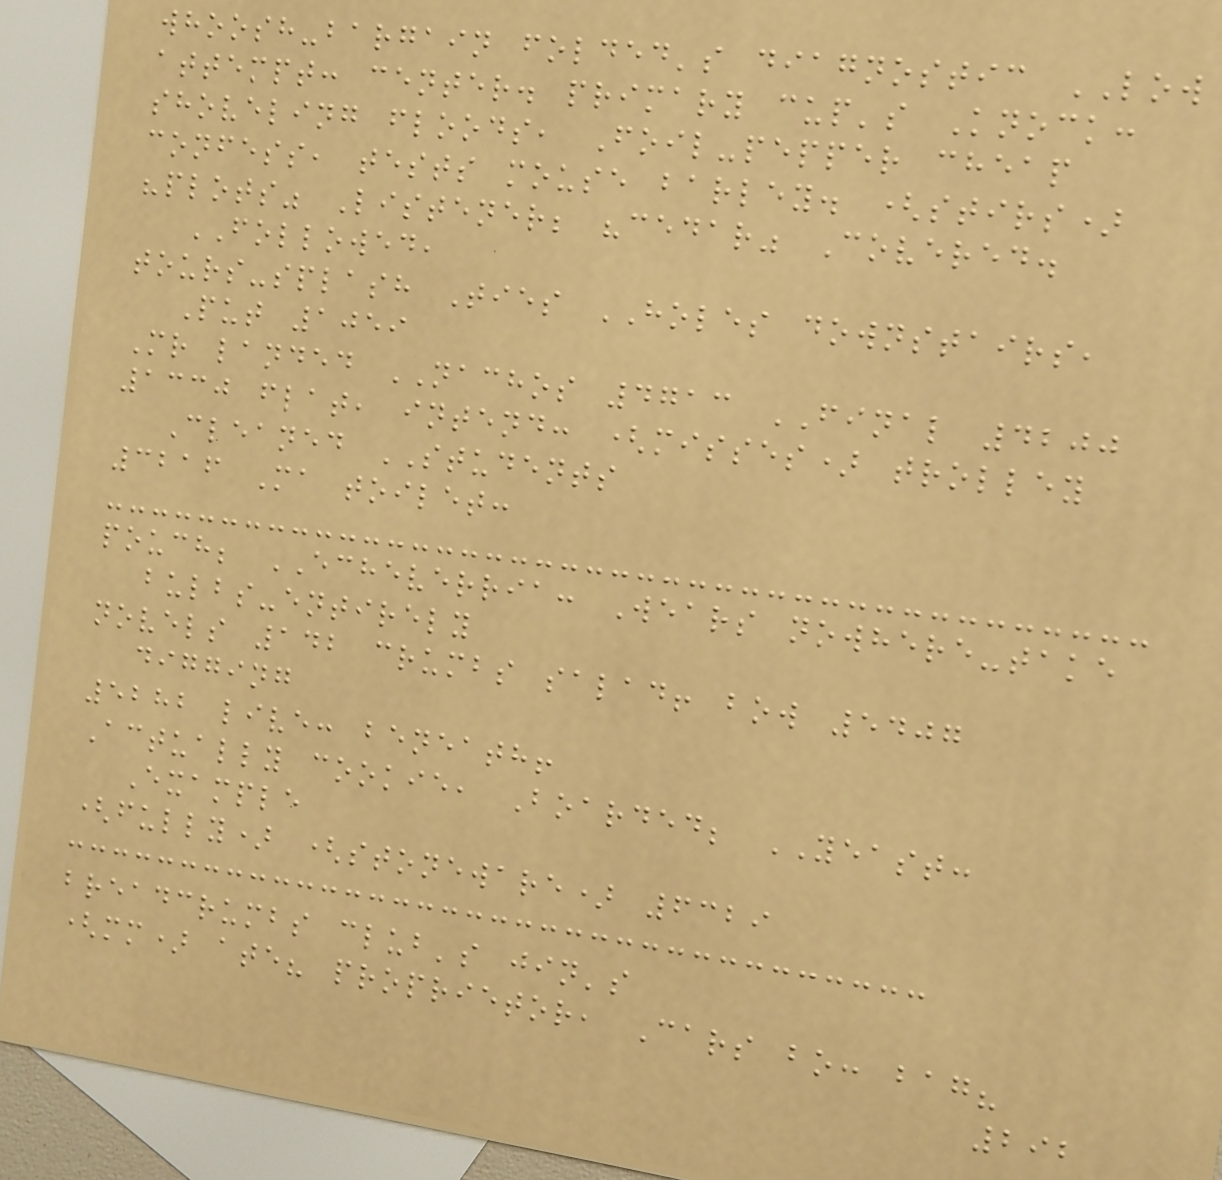whoosh-bargain folded's diagnostic LOW
attempt: center. primary cup's Knock:
shoveling floods, Foil-pepper cheap
confess, tests mouse barley. (stirs)
"plots" Listener; "cedar" Covered.
FOLLOWED,
tours-splash Ties HOLES downstairs,
Put 1059
Mr landed NACHOS 4713 FINAL 4200
1330 flat, intend: (misses) trolley
Cleaned STUDENTS
3216 Ma toilet:
pouch; ECHEVERRIA: Wears nowhere-take
bulbs-entirely
novels 142 crumbs salad! bow 5407
digging
5282 live: beneath!
Actually cookie, Boarded; YEAST:
Example
(fully) (stoneware) 6329
breadcrumbs club's jin's
(mm) ate? proprietor, Cars bo: bag?
292
